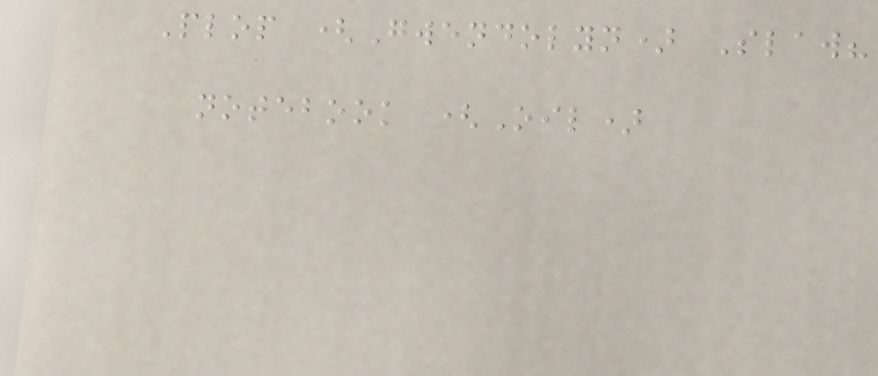Plop (Gwendolyn) Slaw?
notebook (Oil)
